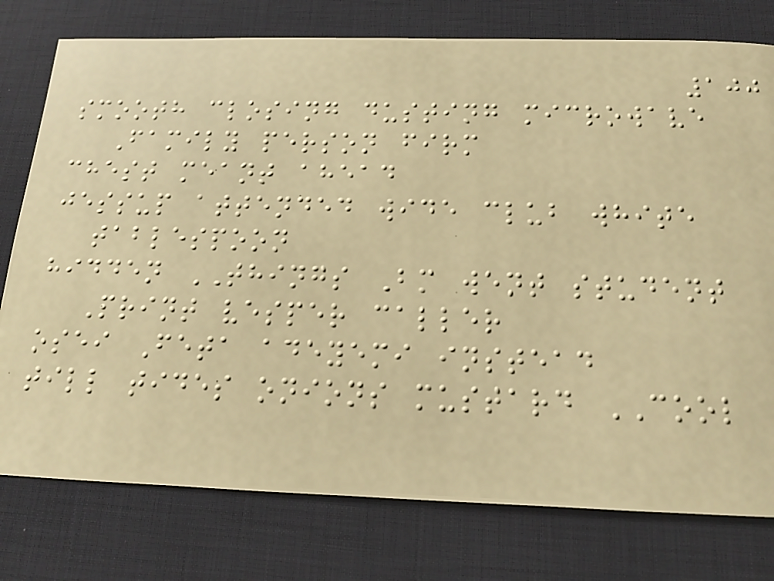100
smooth closing dusting microwave
Family person firm
chest meant ahead
jessup attended wide club white
tablespoon
hidden THINGS Bm went student
Print vesper caller
osei Feta adeyemi instead
till tides onions mustard COOL
